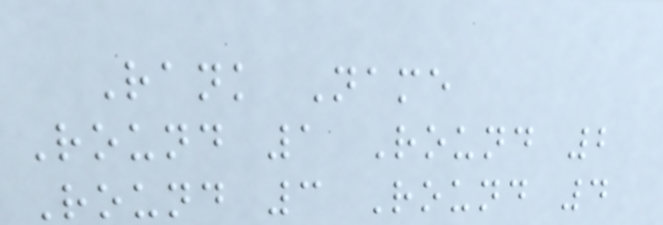Rank Name
Round 1 Round 2
Round 3 Round 4
